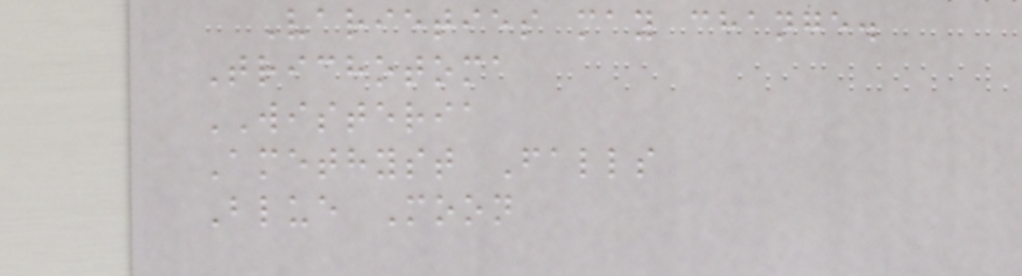Varieties may change.
Trichotoma
WISTERIA
Amethyst Falls
Blue Moon
